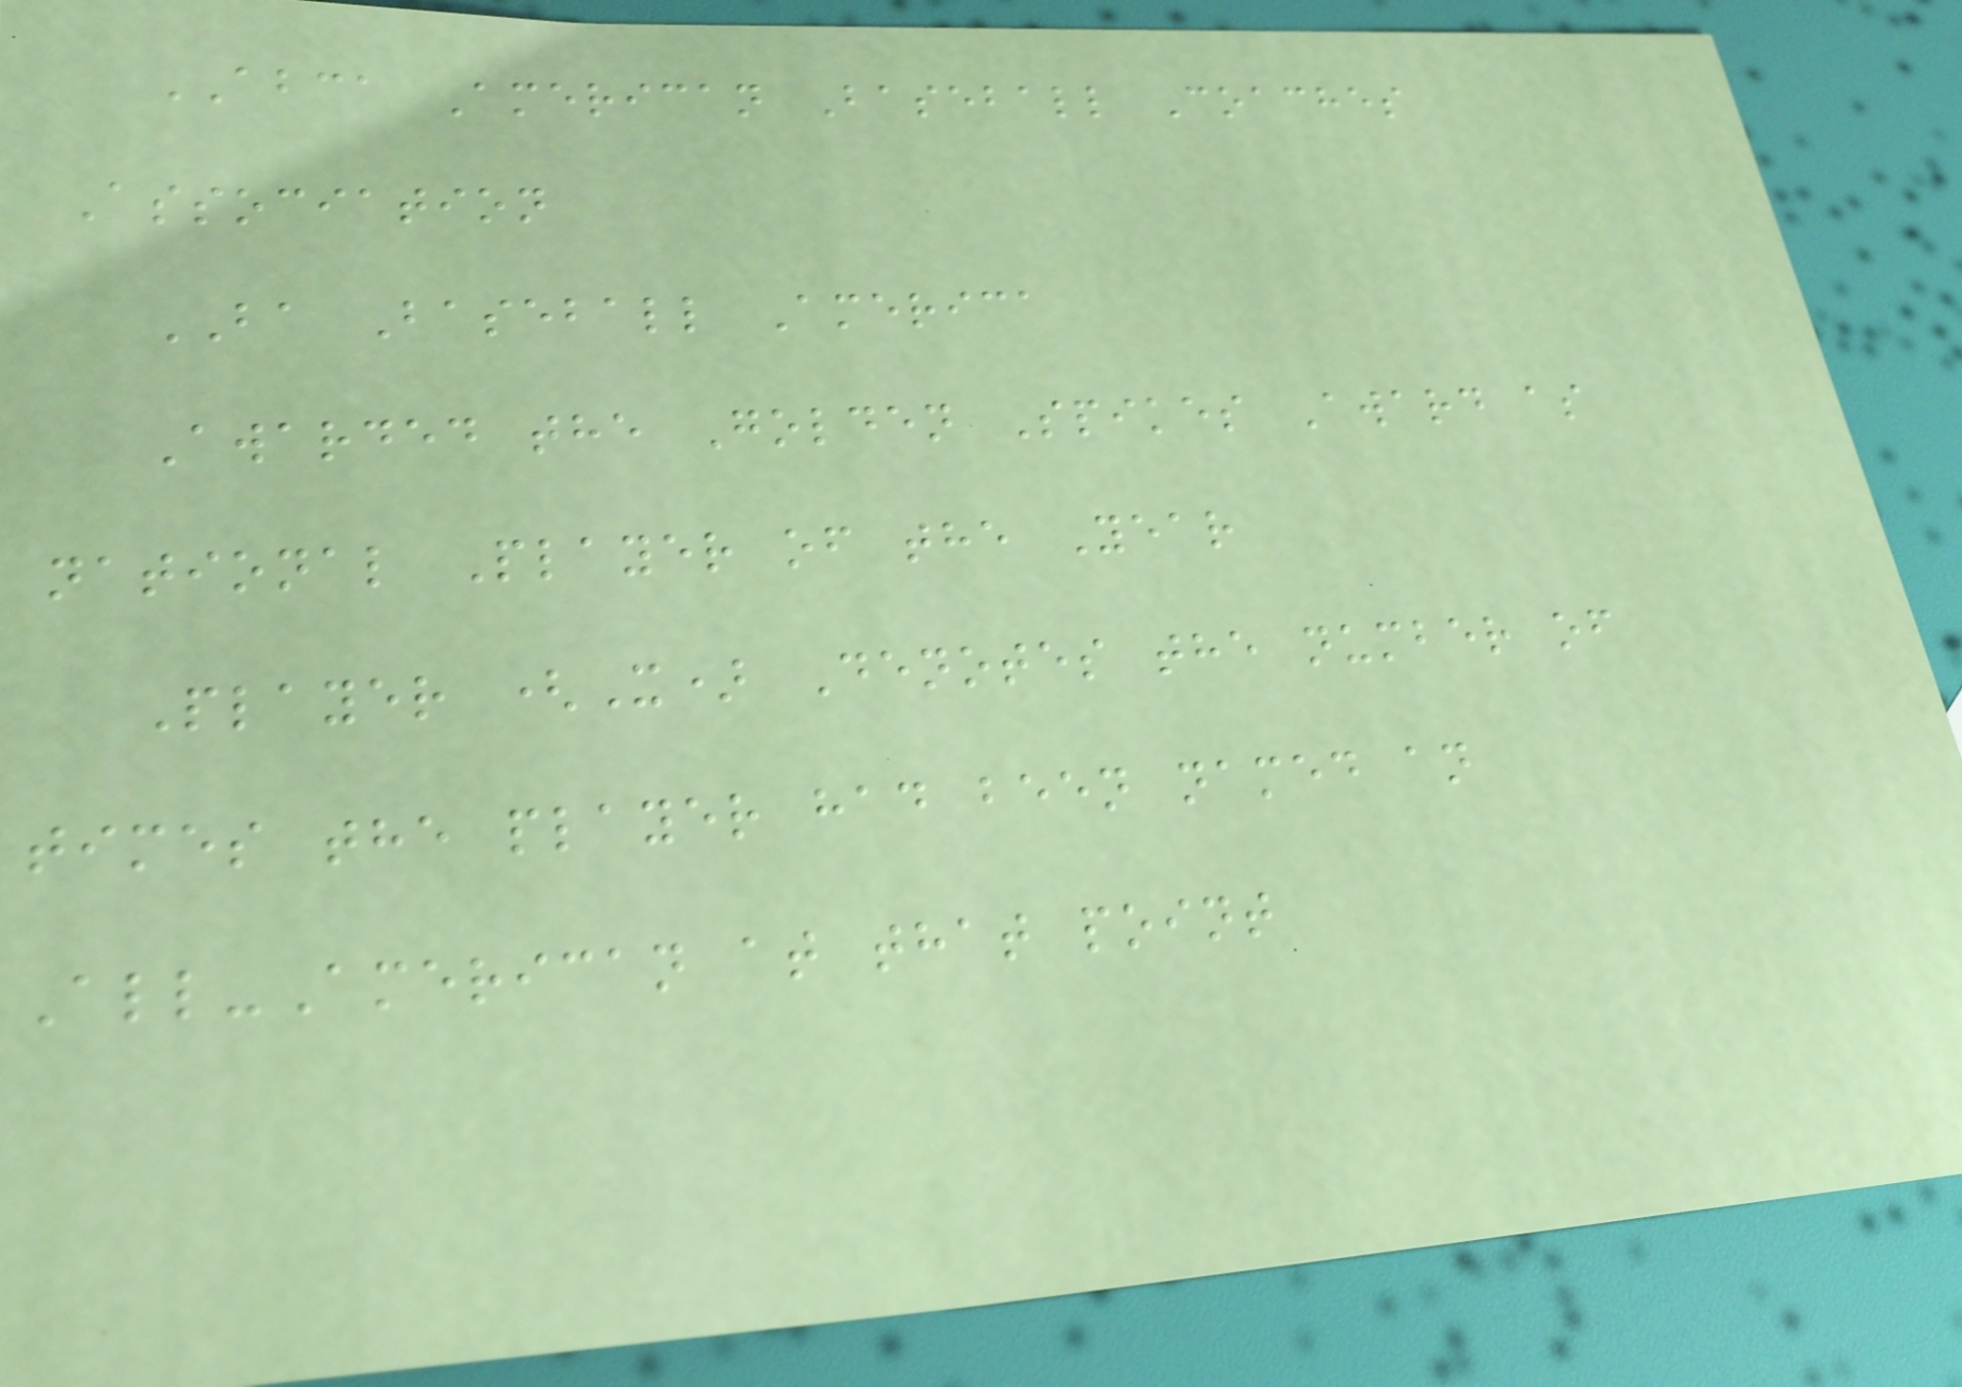ABCA American Baseball Coaches
Association
BA Baseball America
Awarded the Golden Spikes Award as
national Player of the Year
Player (X) Denotes the number of
times the player had been named an
All-American at that point
